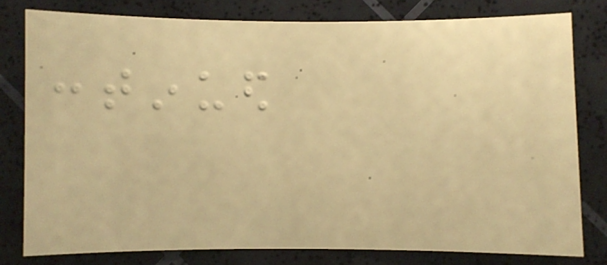continued
